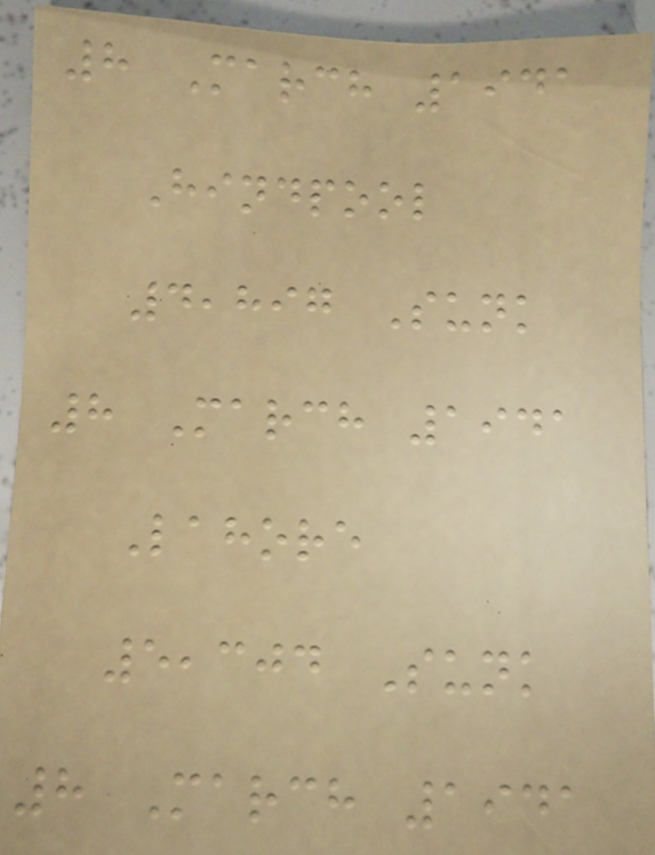8 March 1941
Hindpool
4,897 Sunk
8 March 1941
Lahore
5,304 Sunk
8 March 1941
